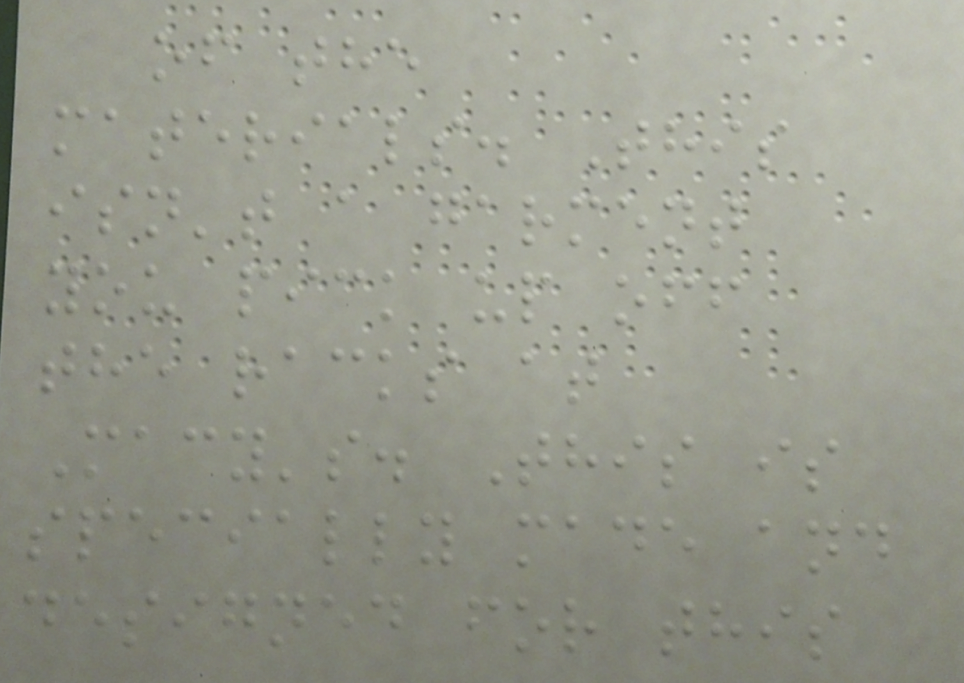of the
materials. This
isn't a garment
you pick up off
the racks at
Macy's. This is
specially made and
designed for this
